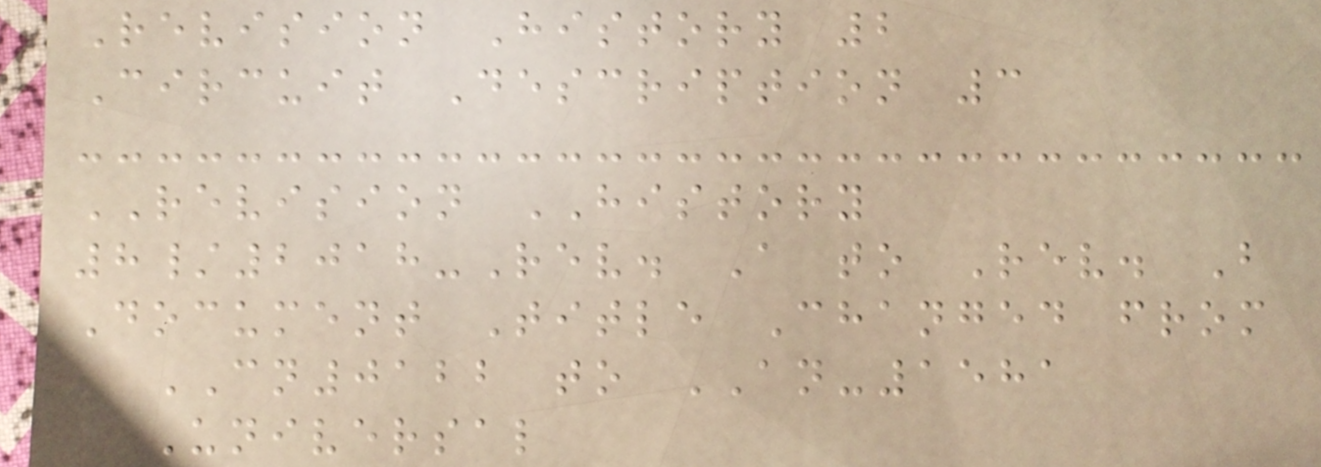Revision History 2
Circuit Description 3
REVISION HISTORY
8/2018-Rev. A to Rev. B
Document Title Changed from
CN0122 to AN-1581
Universal
